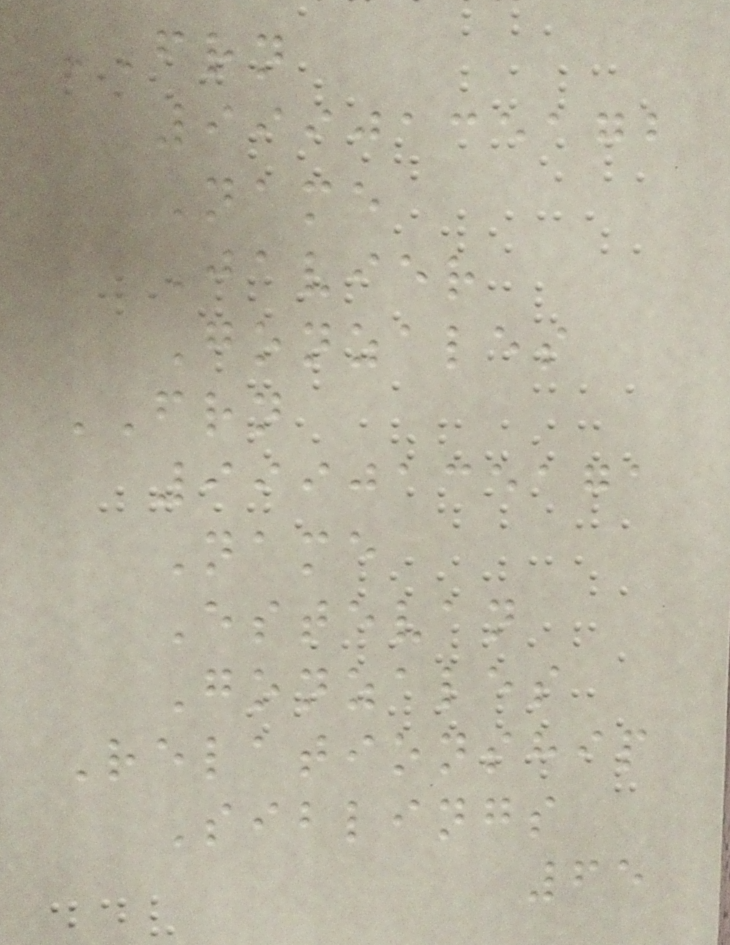FRN
9990135172
Name
Javier
Gonzales
FRN
9990135171
Name
Estevan
Gonzales
Relationship
Siblings
65
